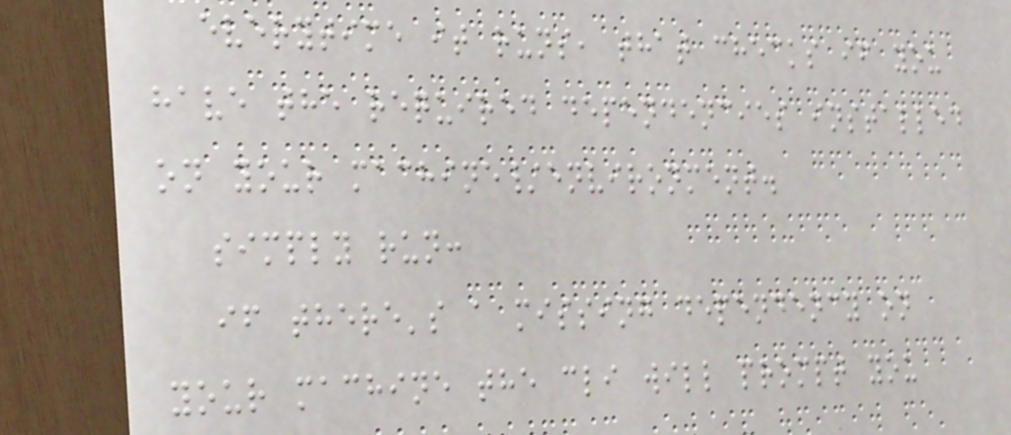everytime it runs, that checks if you
have the required dependencies installed
on your machine/environment.
simply run:
if there's a missing dependency on
your machine the cli will prompt you
